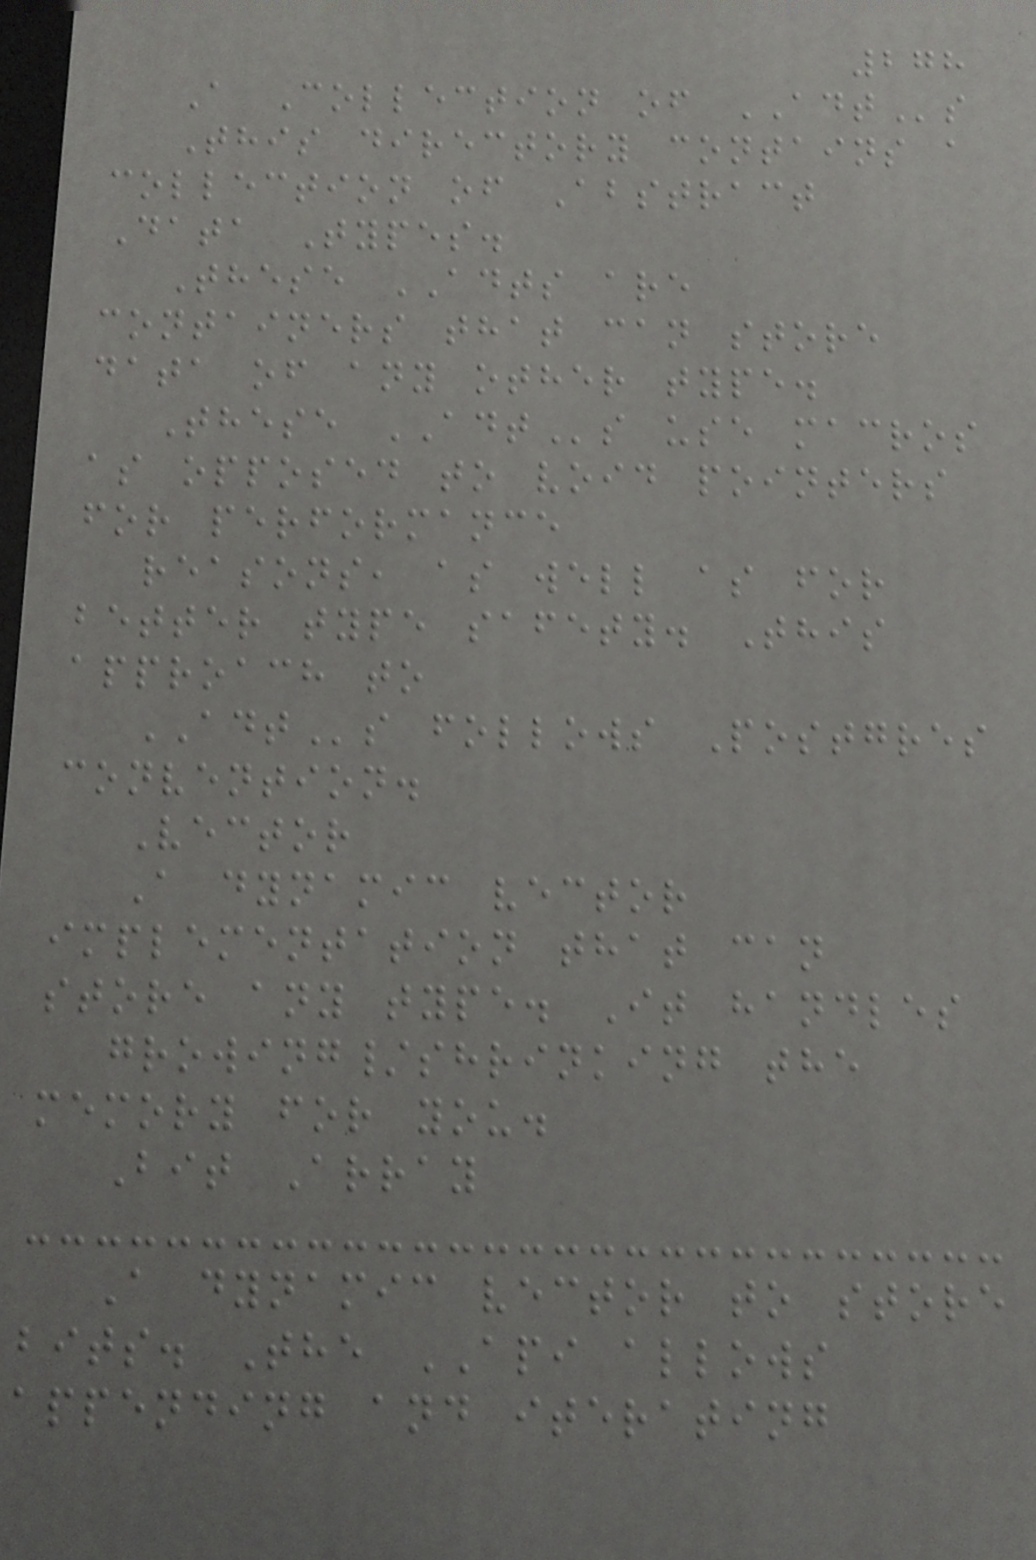278
A Collection of ADTs
This directory contains a
collection of Abstract
Data Types.
These ADTS are
containers that can store
data of any other type.
These ADTs use macros
as opposed to void pointers
for performance
reasons, as well as for
better type safety. This
approach to
ADTs follows Postgres
convention.
Vector
A dynamic vector
implementation that can
store any type. It handles
growing/shrinking the
memory for you.
Bit Array
A dynamic vector to store
bits. The API allows
appending and iterating
